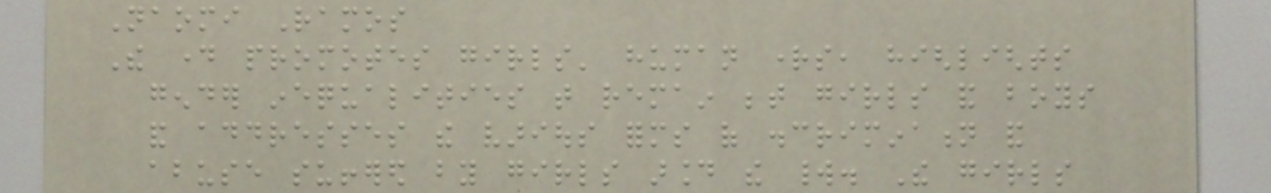Naomi Ramos
The day promotes girls' human rights, highlights
gender inequalities that remain between girls and boys
and addresses the various forms of discrimination and
abuse suffered by girls around the world. The girls
